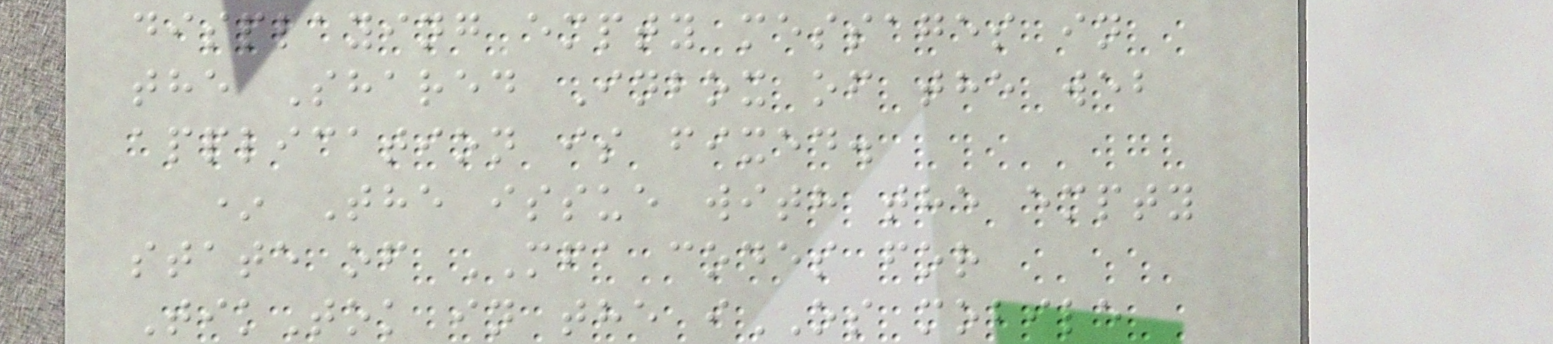displaying empty messages in
the Shared Inbox of the web
application is fixed.
* The issue with the empty
state of MFA codes for
TikTok in the iOS mobile
